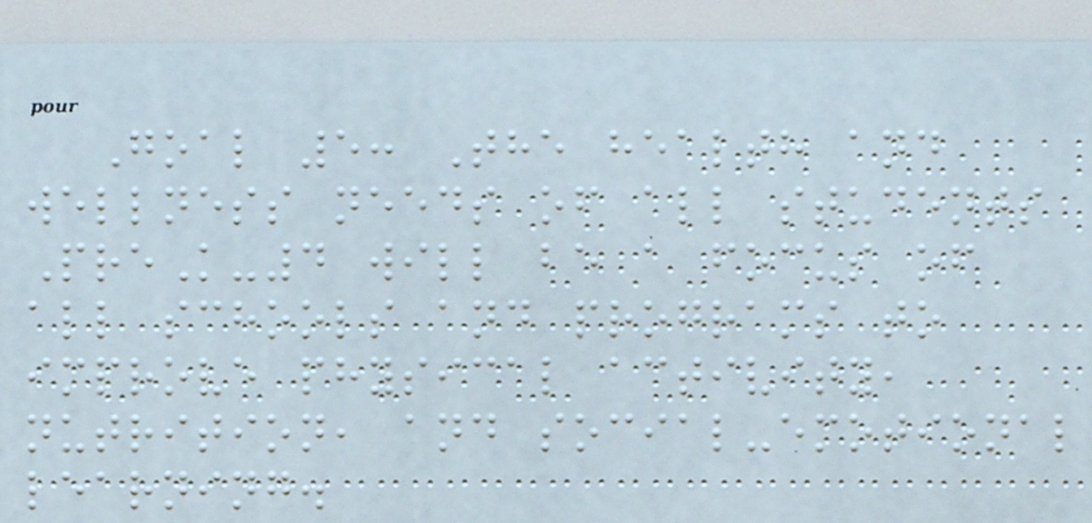Goal 5: The health and
wellness needs of all students
PreK-4 will be a focus of
all schools and programs to
improve physical activity,
nutrition, and social-emotional
learning.
